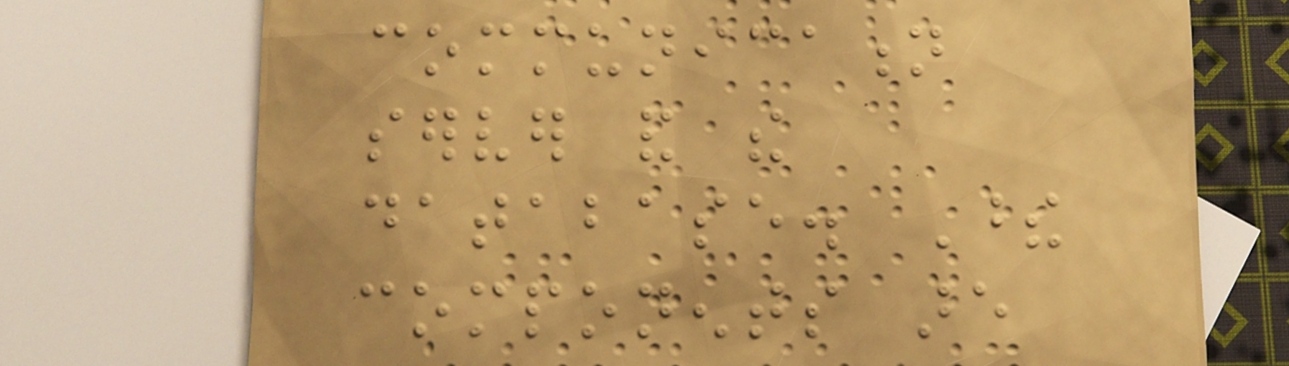communication
server and the
database. These
components are
